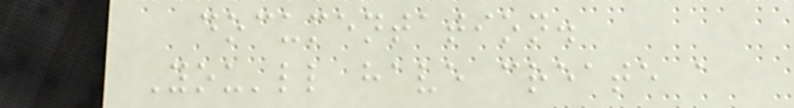documentation.
You'll have create a
